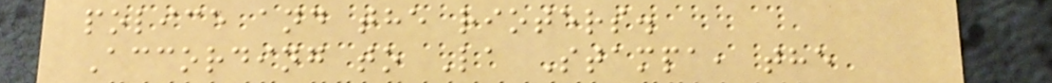police and the rioters.
According to La Stampa, the
